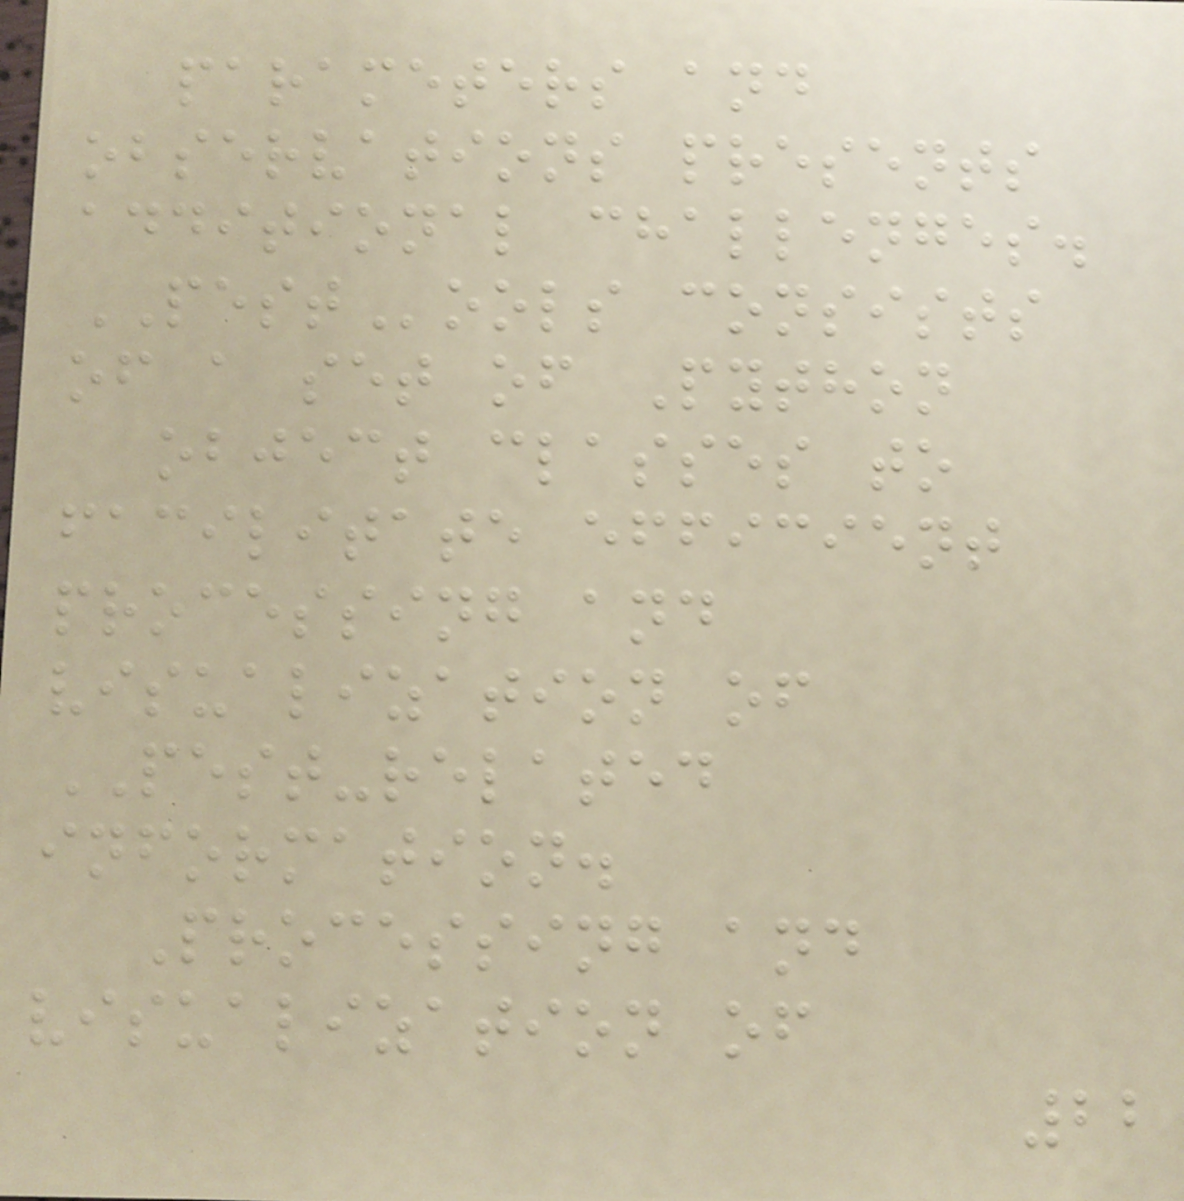parameters and
observations presents
additional challenges.
PESTools consists
of a set of Python
object classes to
facilitate efficient
processing and
visualization of
PEST-related
information.
Processing and
visualization of
22
